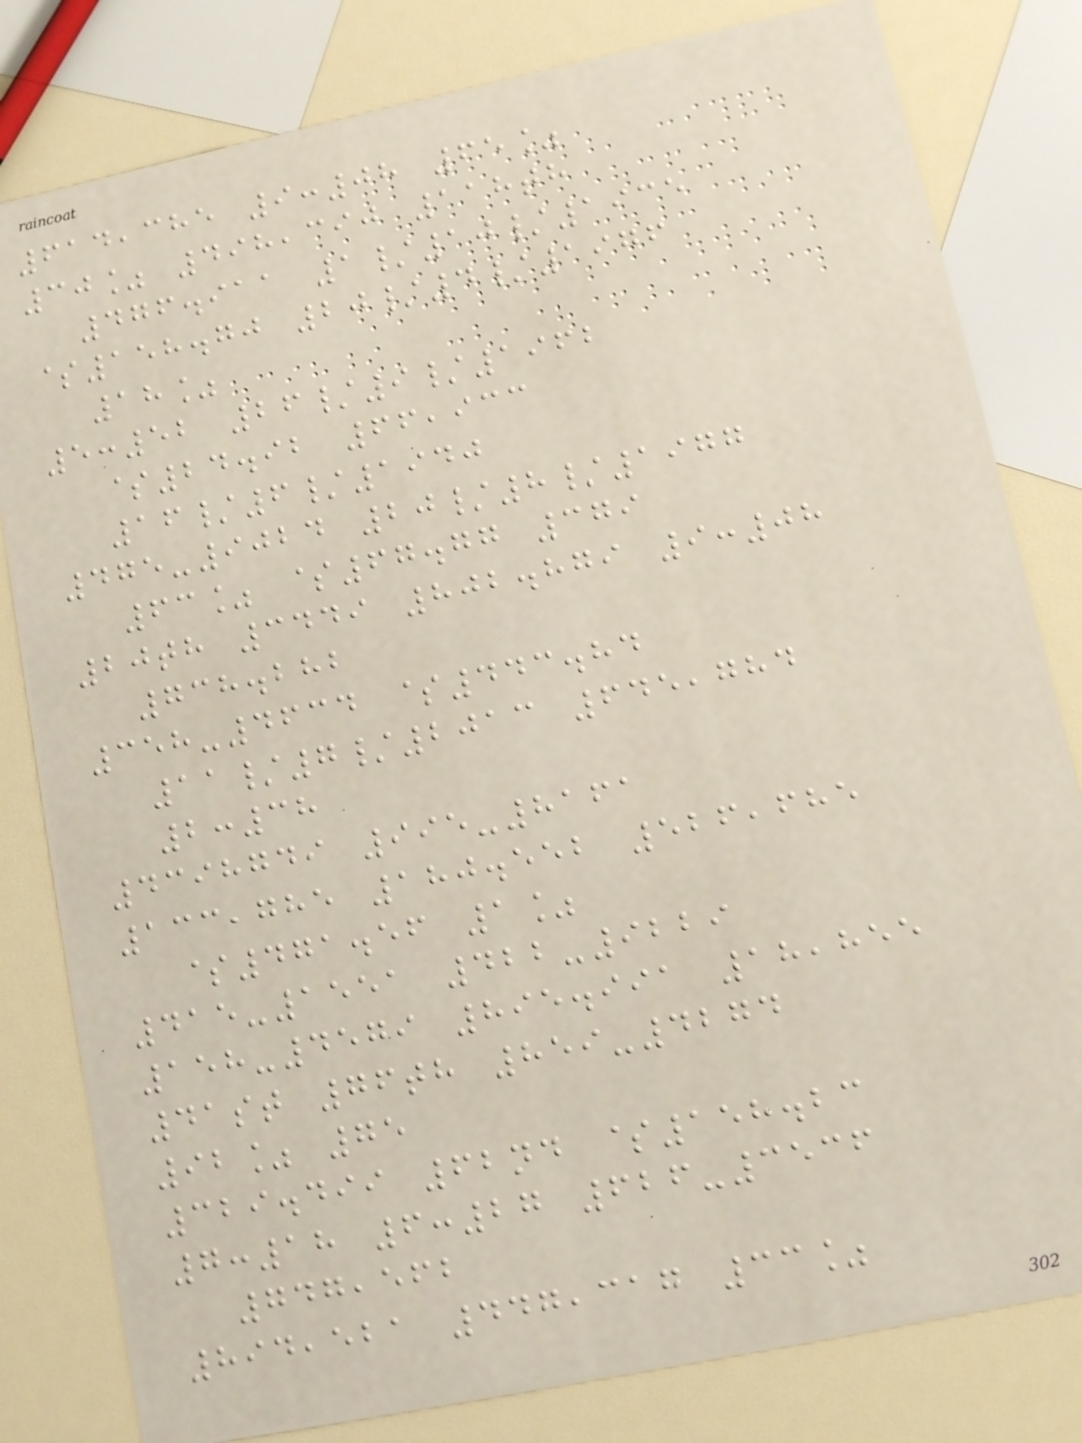614,385 9:08 65%
30% 498,390 118th
476.911 1/10/1935
$158.70 20/4/1976
18%
5:52 26/9/1962
$24.92 66,933
16/6/1940
475-9024 20/8/1977
63% $67.77 379
20th 3449 802.879 9:08
738.282
358-4634 $443.84
11/7/2013 645,784
2:38
4398749 995-8161
133,785 180.552 526,685
$471.56 1%
415-1551 422-9229
158-4579 895.991 18,855
41st 76th 859-4274
92% 75
329.499 62nd $158.23
7:18 6:27 626-3536
747,562
894,521 447,317 33%
